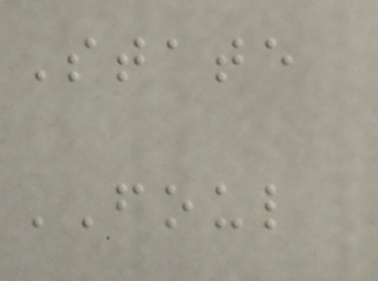State
FOUL
